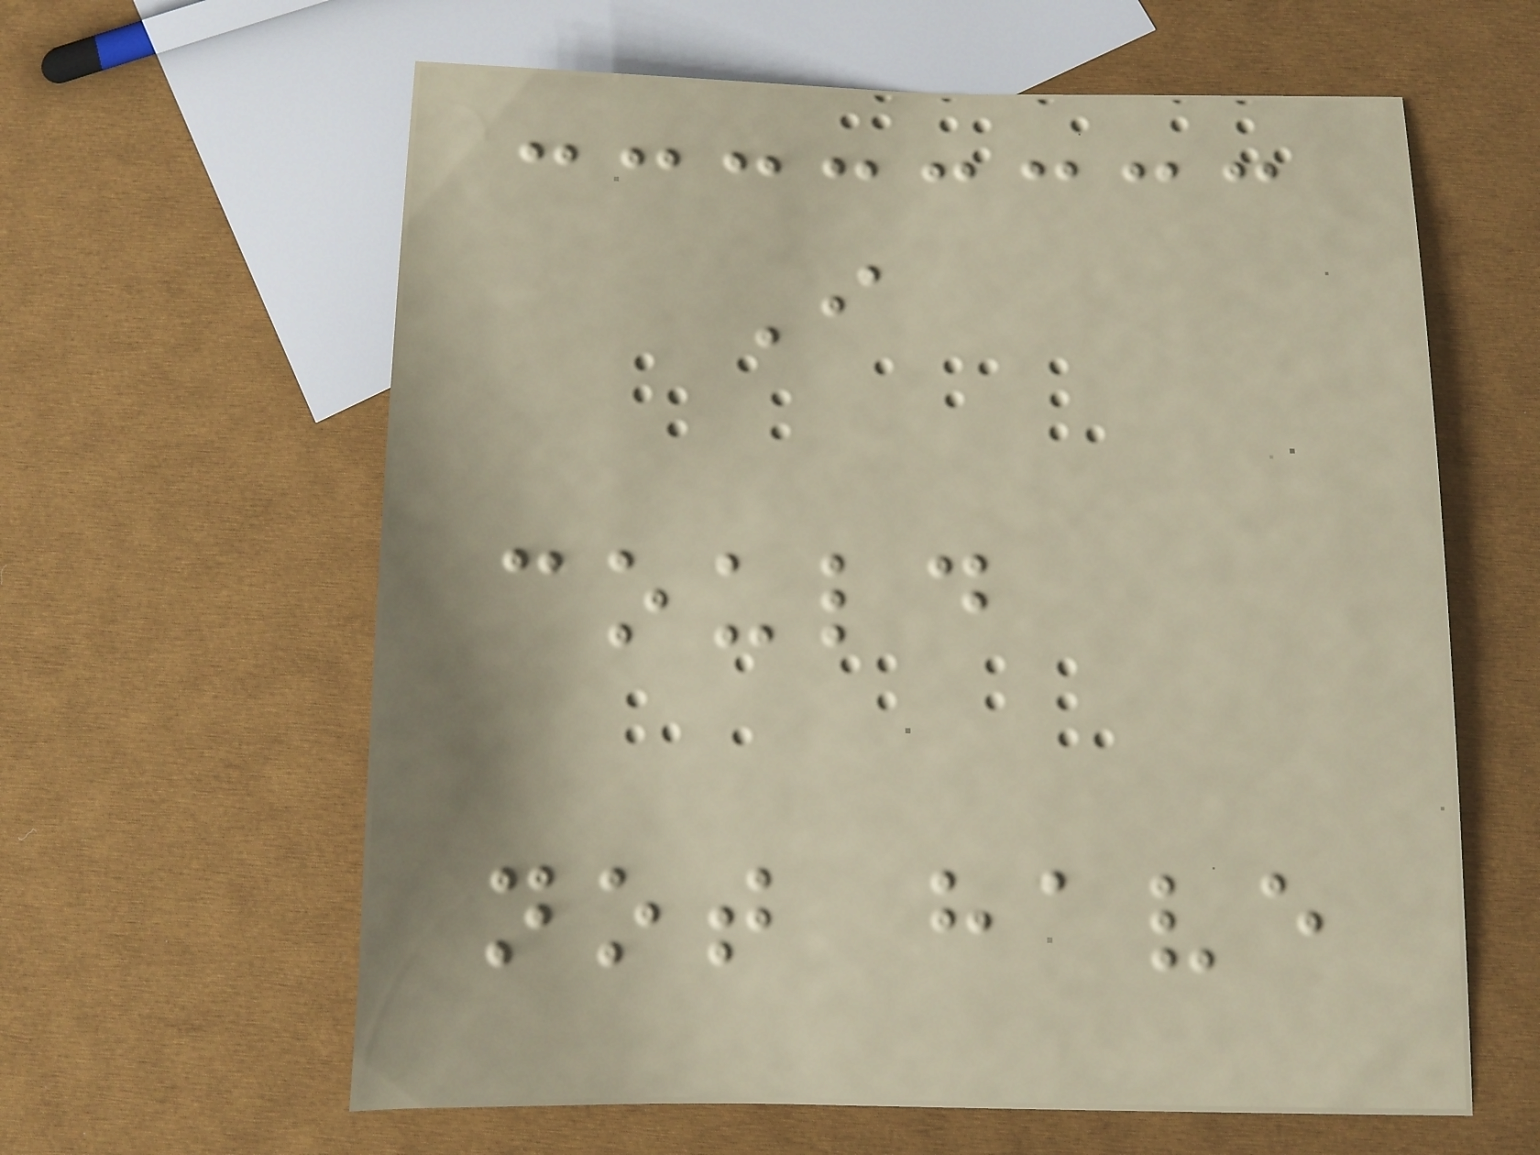I
could
not have
